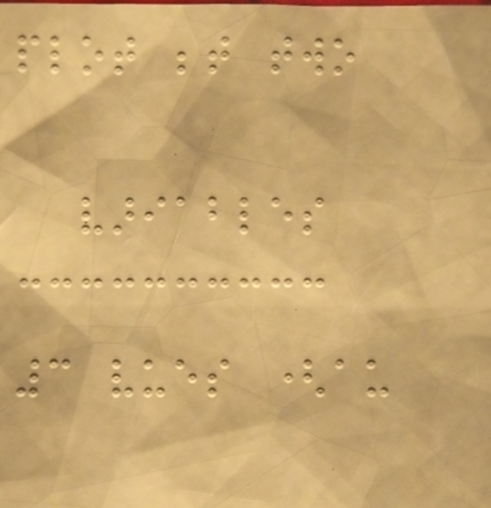plot between two
variables
3 vues (au
